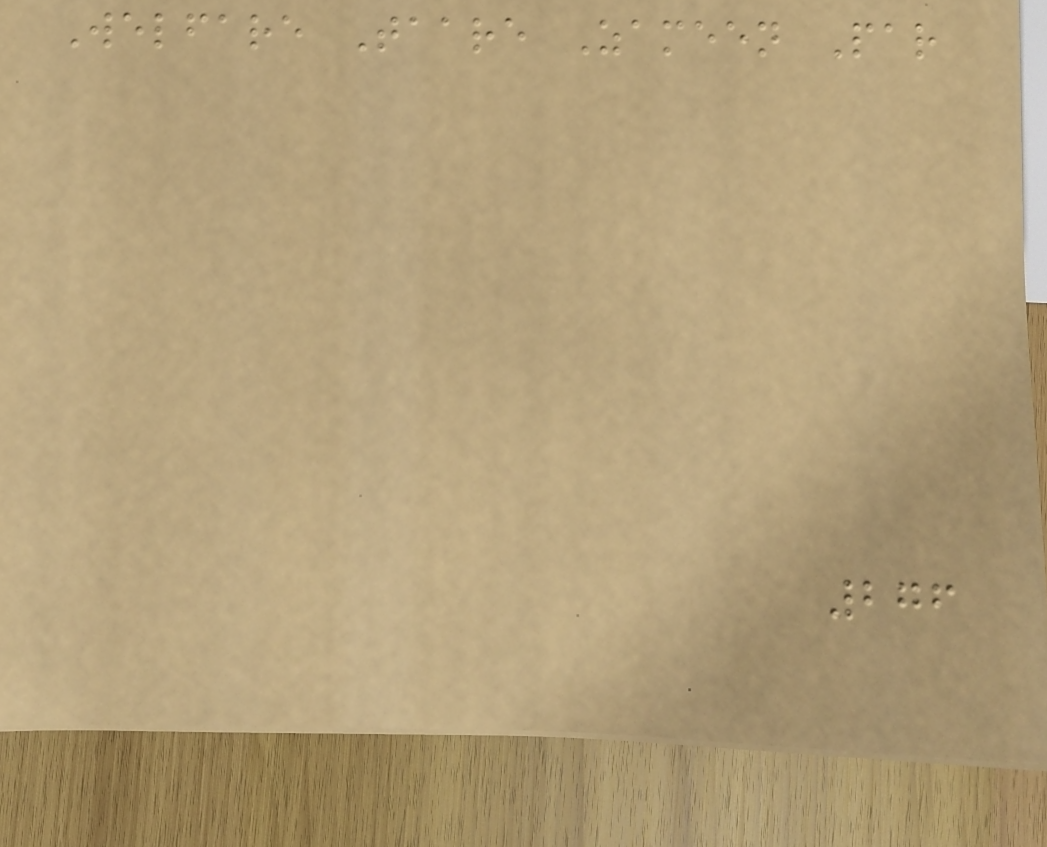Welfare Taare Zameen Par
276
